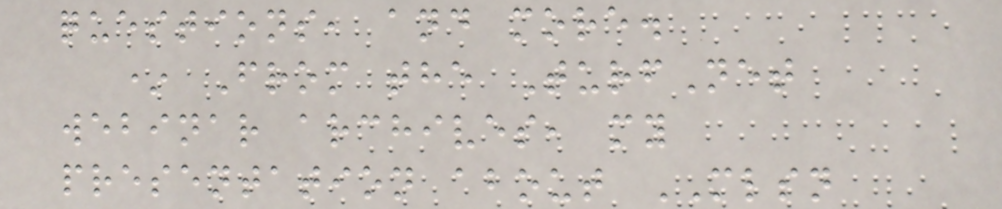questions, and more.
* From the TurfNet
webinar archives, my
presentation about MLSN
